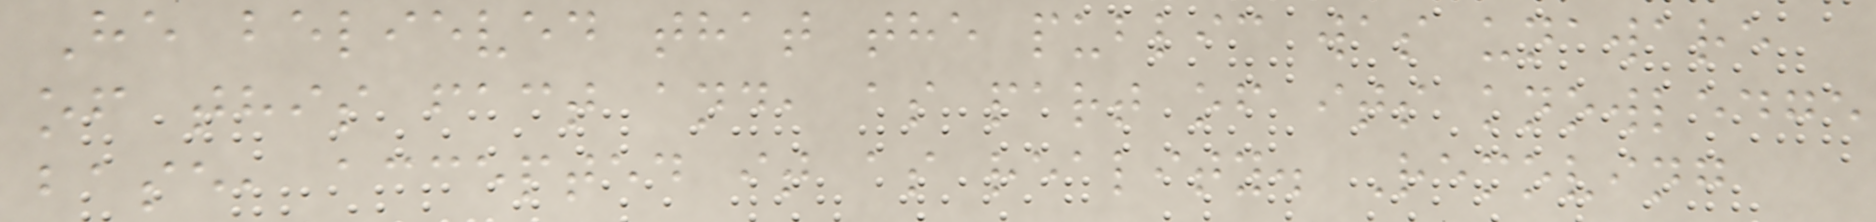He believed that the public was unaware
of this fact and, as part of its knowledge
base, accepted it as reality. Removing
